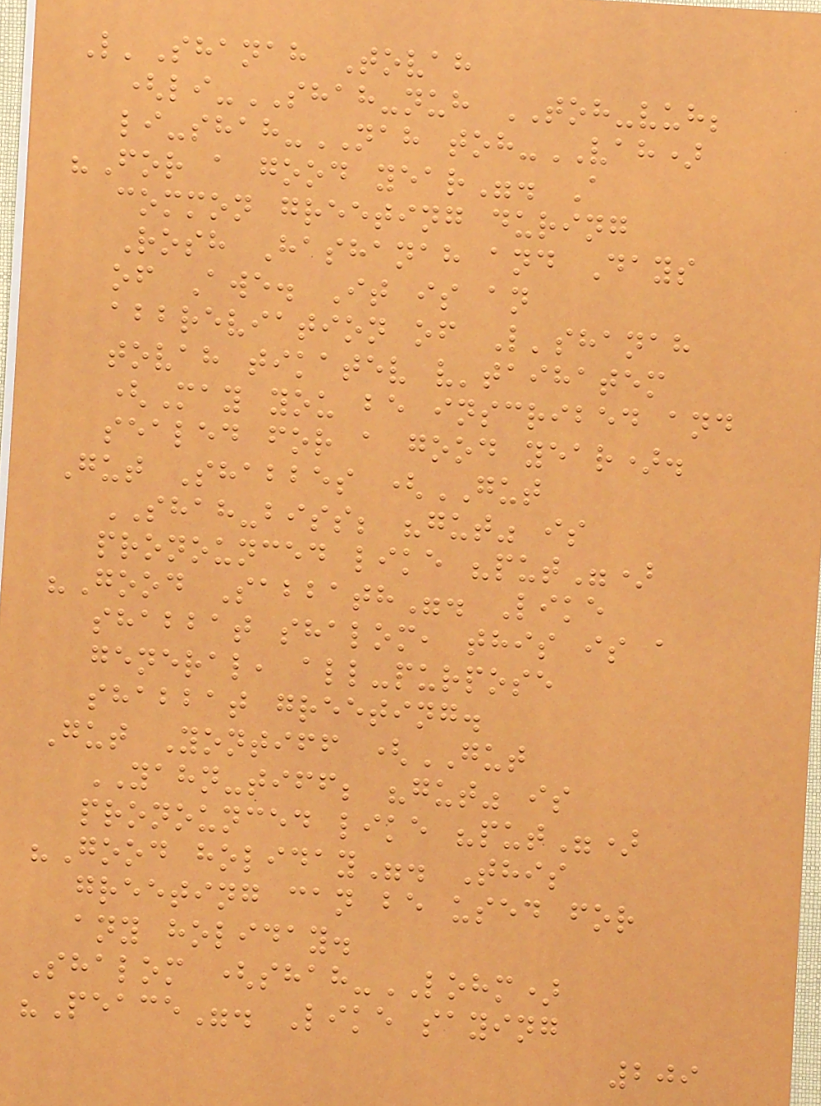L'Shanah Tovah
(li-SHAH-nuh TOH-vuh;
li-shah-NAH toh-VAH)
"For a good year". A
common greeting during
Rosh Hashanah and Days
of Awe. It is an
abbreviation of L'shanah
tovah tikatev v'taihatem
(May you be inscribed and
sealed for a good year).
Gut Shabbes (GUT
SHAH-biss; "gut" is
pronounced like "put")
"Good Sabbath". Like
shabbat shalom, this is a
general, all-purpose
shabbat greeting.
Gut Yontiff (GUT
YAHN-tiff; "gut" is
pronounced like "put")
"Good holiday". This
greeting can be used for
any holiday.
Shalom (shah-LOHM)
"Peace". Like saying
209
